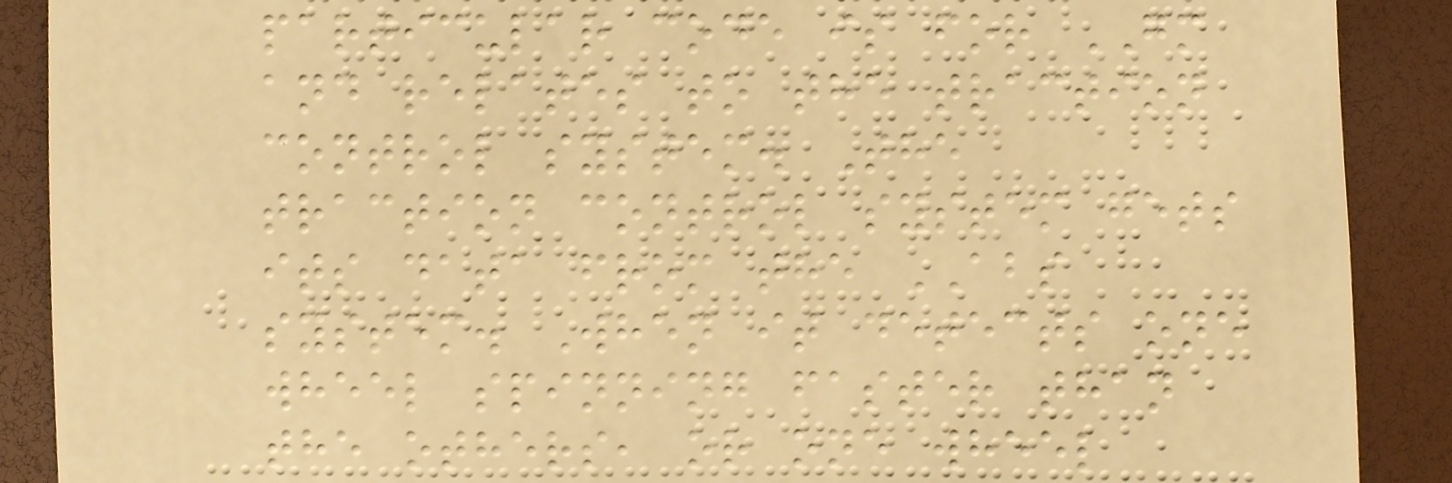particular code is for GM
and relates to the traction
control system. The
traction control system gets
its data from the ABS
system. When it detects one
wheel spinning faster than
the others, or one wheel
